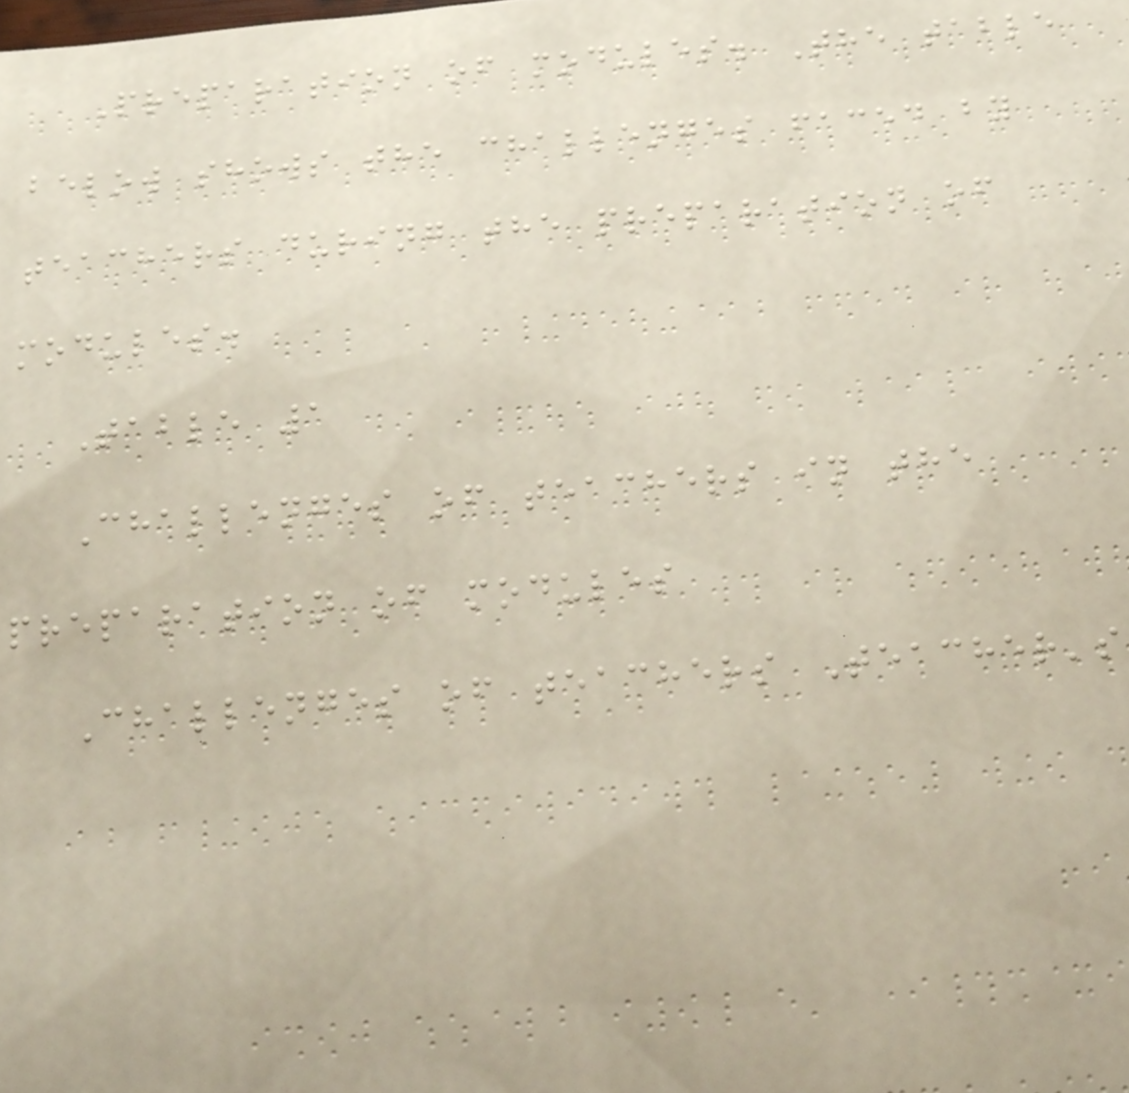Preparation of modules. The table
below shows the challenges faced by
teachers during the preparation of
modules.
Table 1
Challenges of teachers in the
preparation of modules
Challenges of teachers Teacher's
